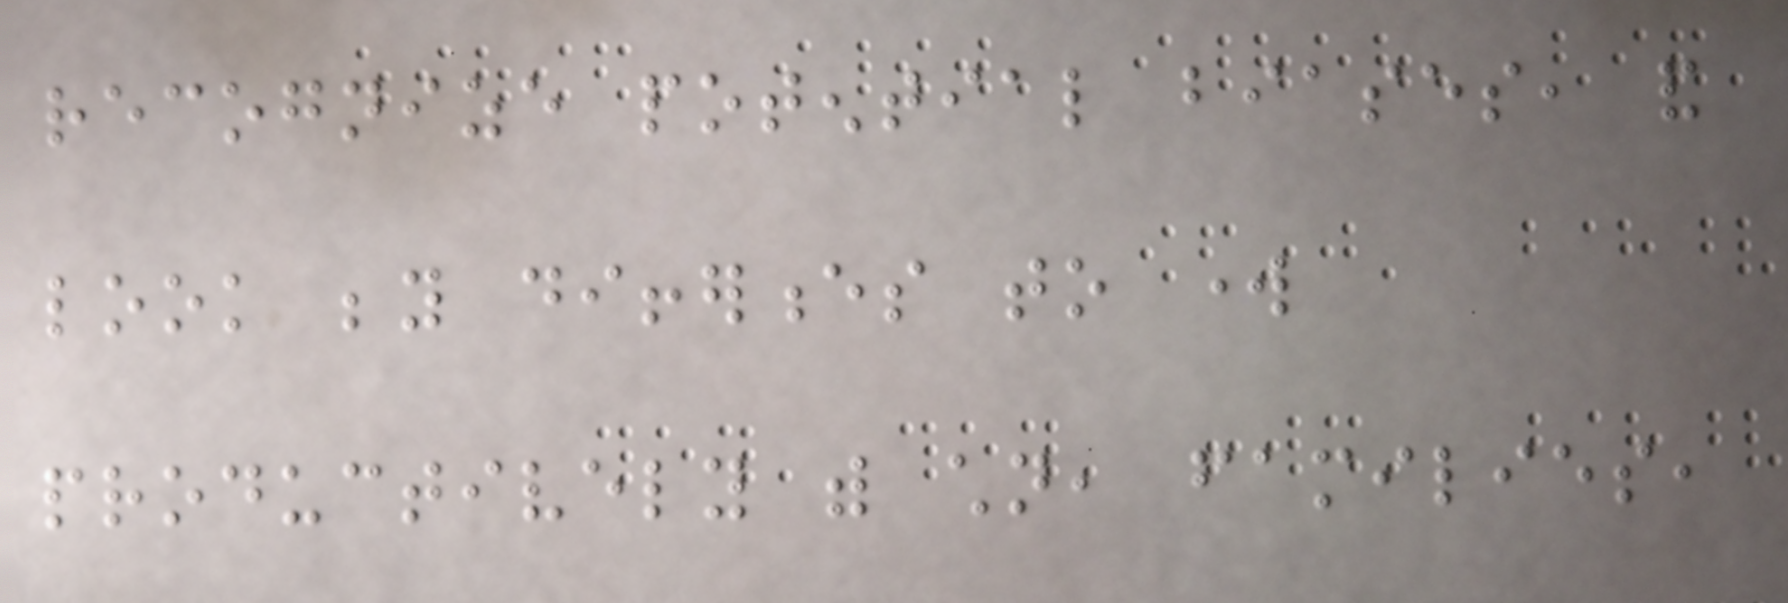recognize potential biases, and
look beyond differences to work
productively with children, families,
